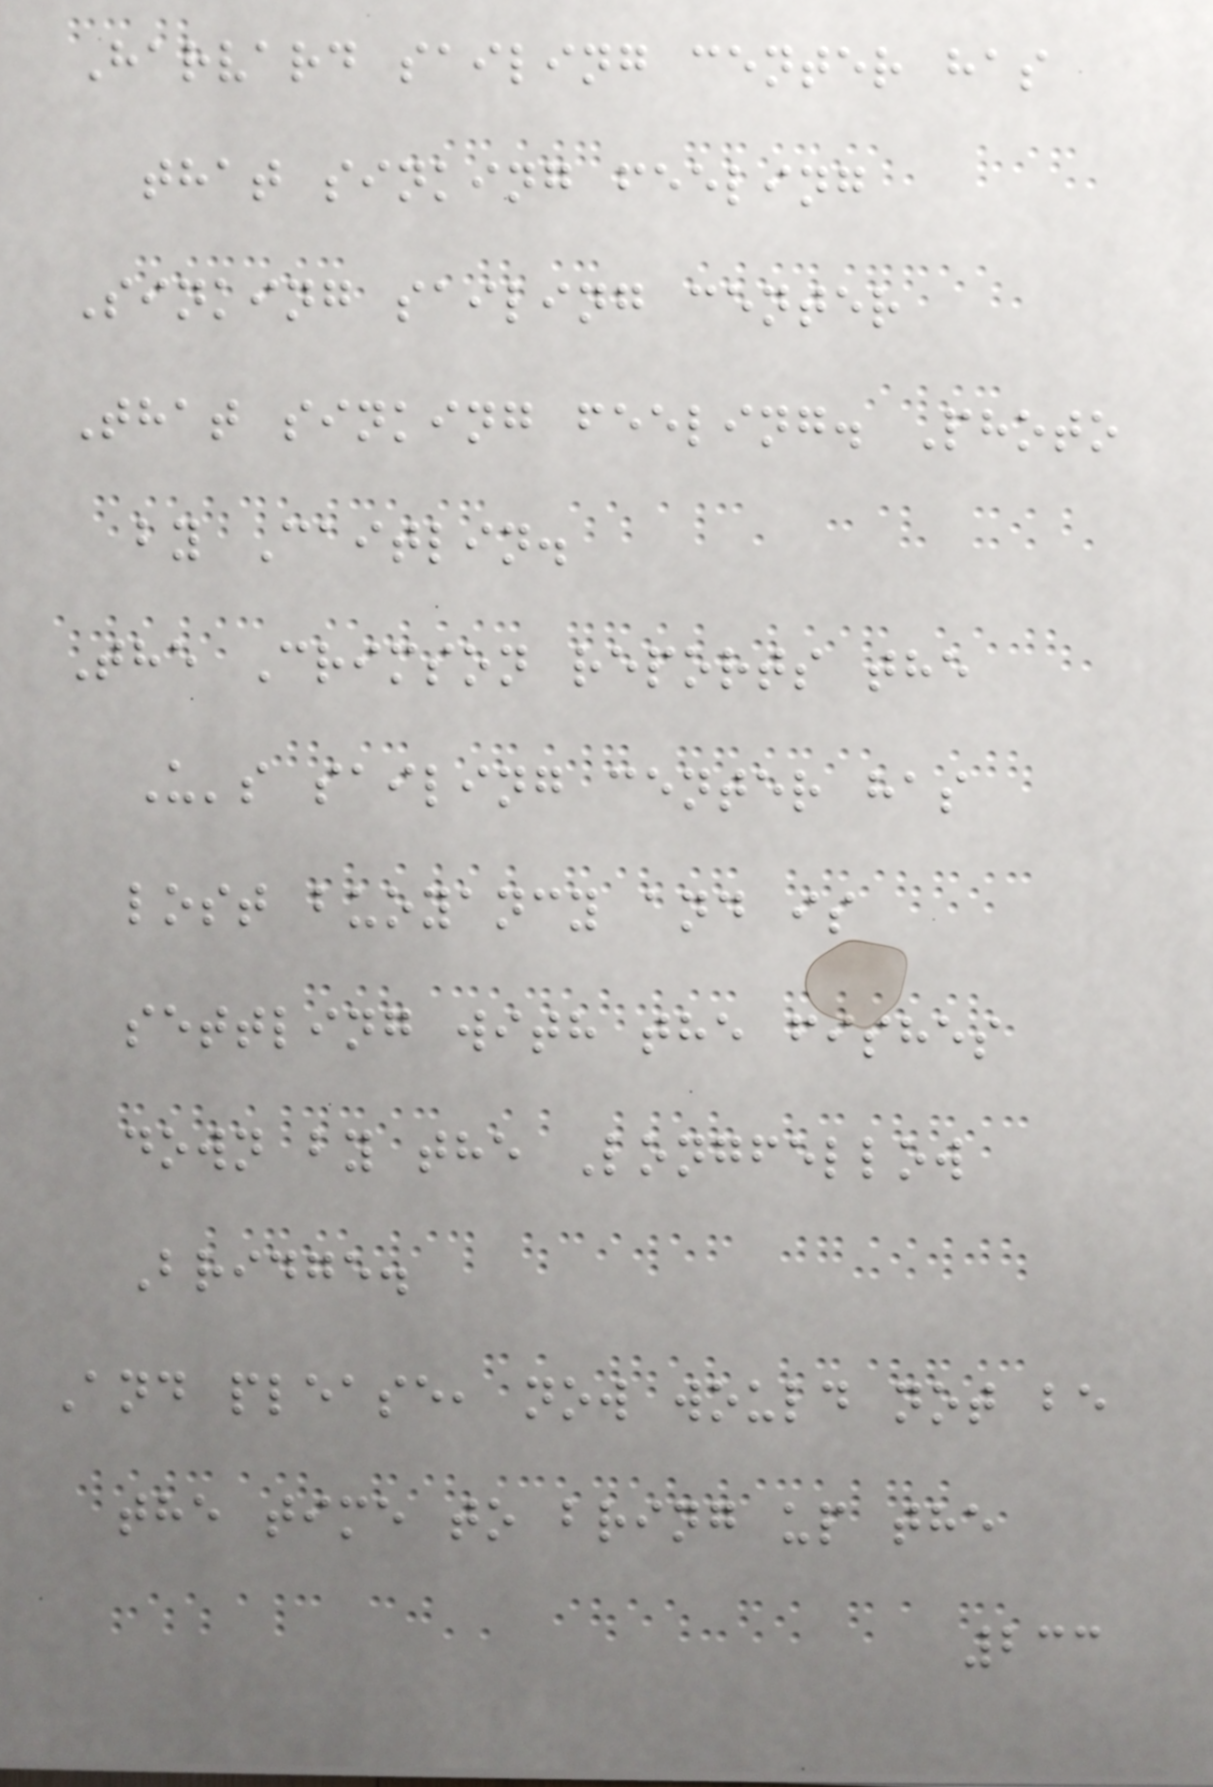Harvard sailing center has
that sinking feeling
Sinking sailing center
That sinking feeling. Photo
by Caitlin.
The Crimson reports the
U's sailing center has
lost buoyancy and is
settling with the fishes
down by the Longfellow
Bridge.
And please, now would not be
the time to bring up the
233
